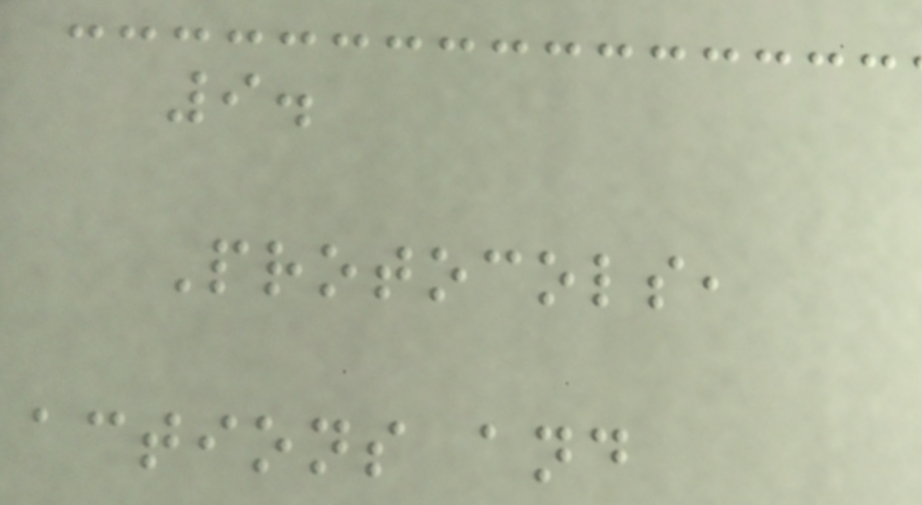9.
Protocols,
actions and
